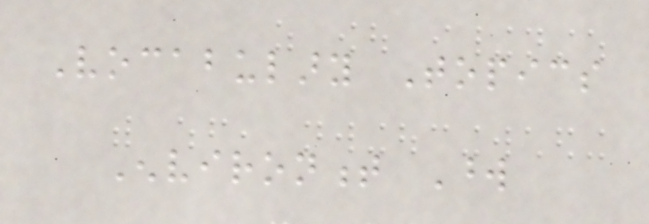Vocabulary Topics
Environment Word
